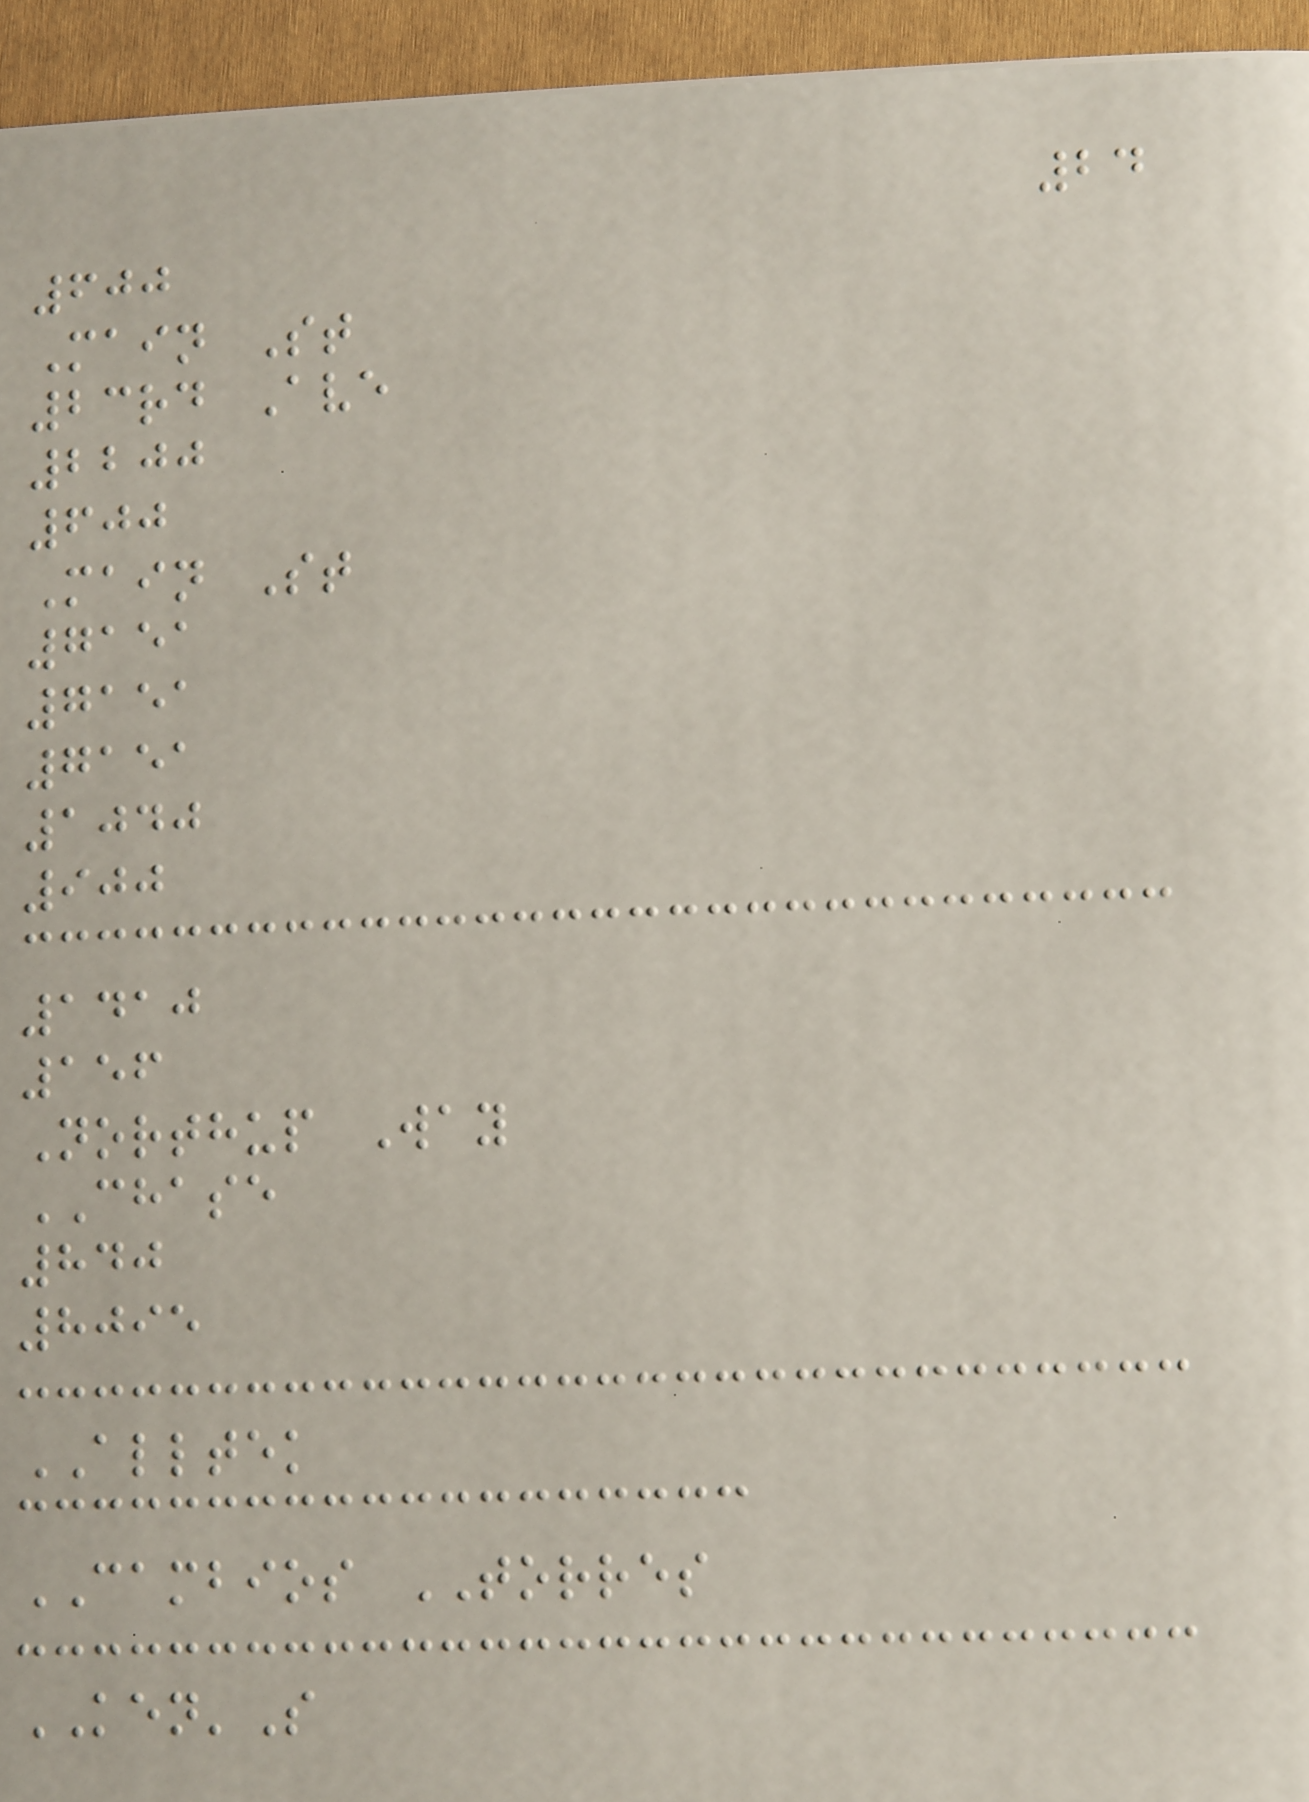24
600
Main St
23rd Ave
2200
600
Main St
7151
7151
7151
1040
900
1410
156
Northup Way
CHASE
840
8095
ALLTEK
CAMBIOS TORRES
KEN'S
